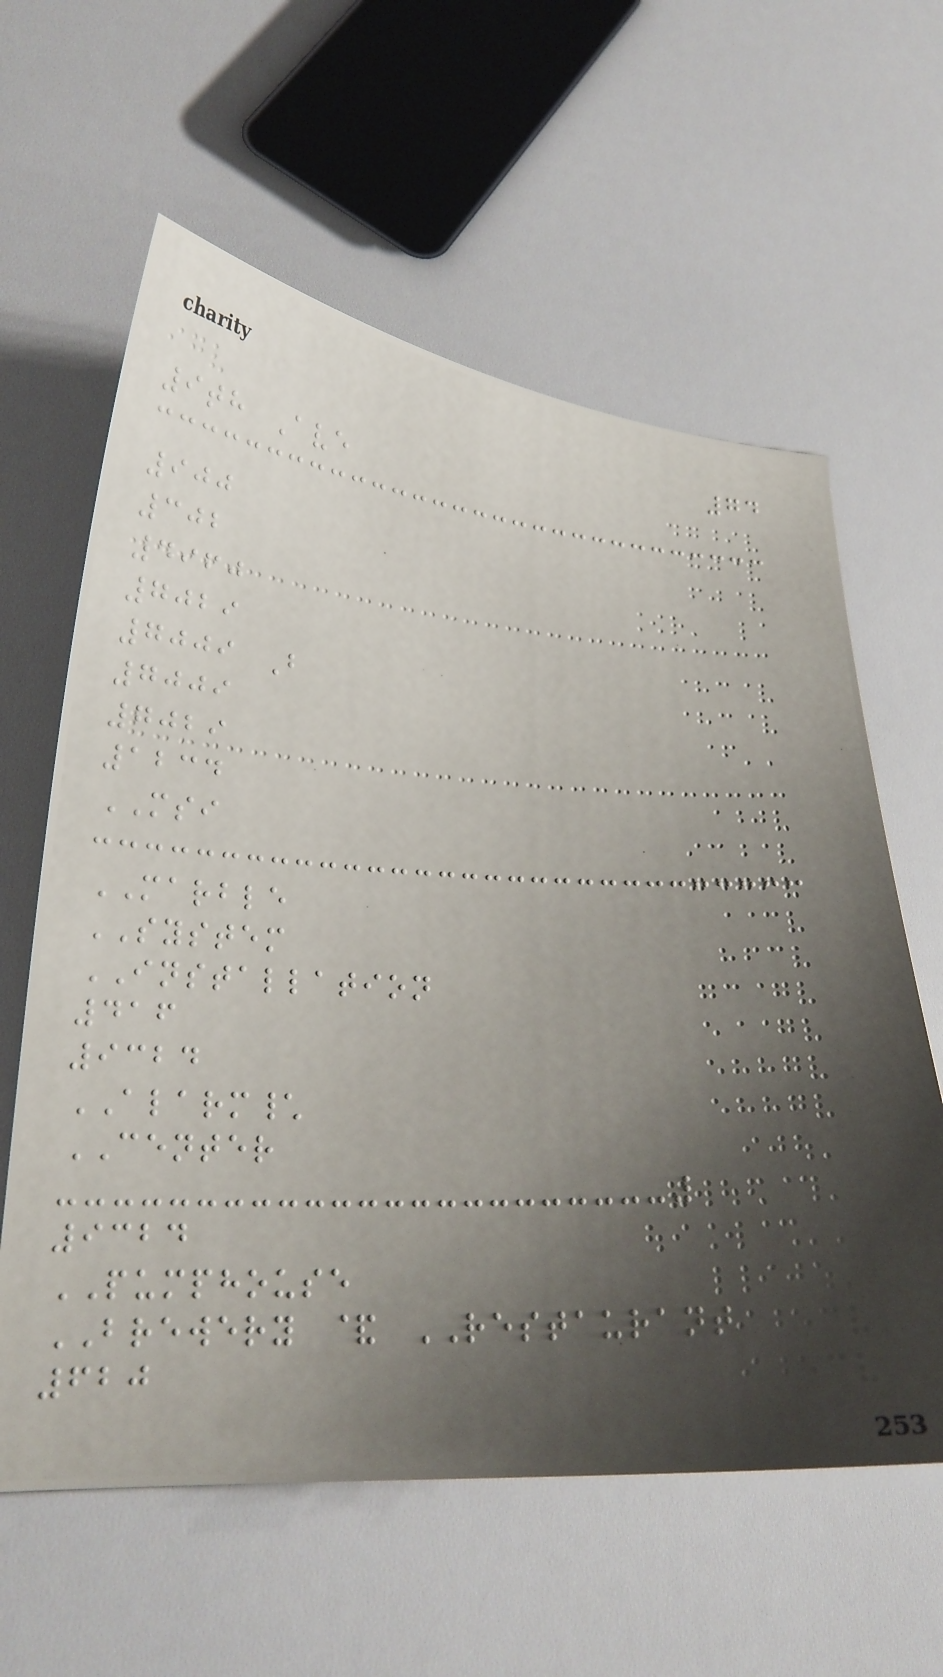74
9th Ave
900
302
4960
7029
7009 B
7009
7029
1234
MSI
MARBLE
SYSTEM
INSTALLATION
416
9324
ALARM\
CENTER
9324
PUMPHOUSE
BREWERY & RESTAURANT
620
